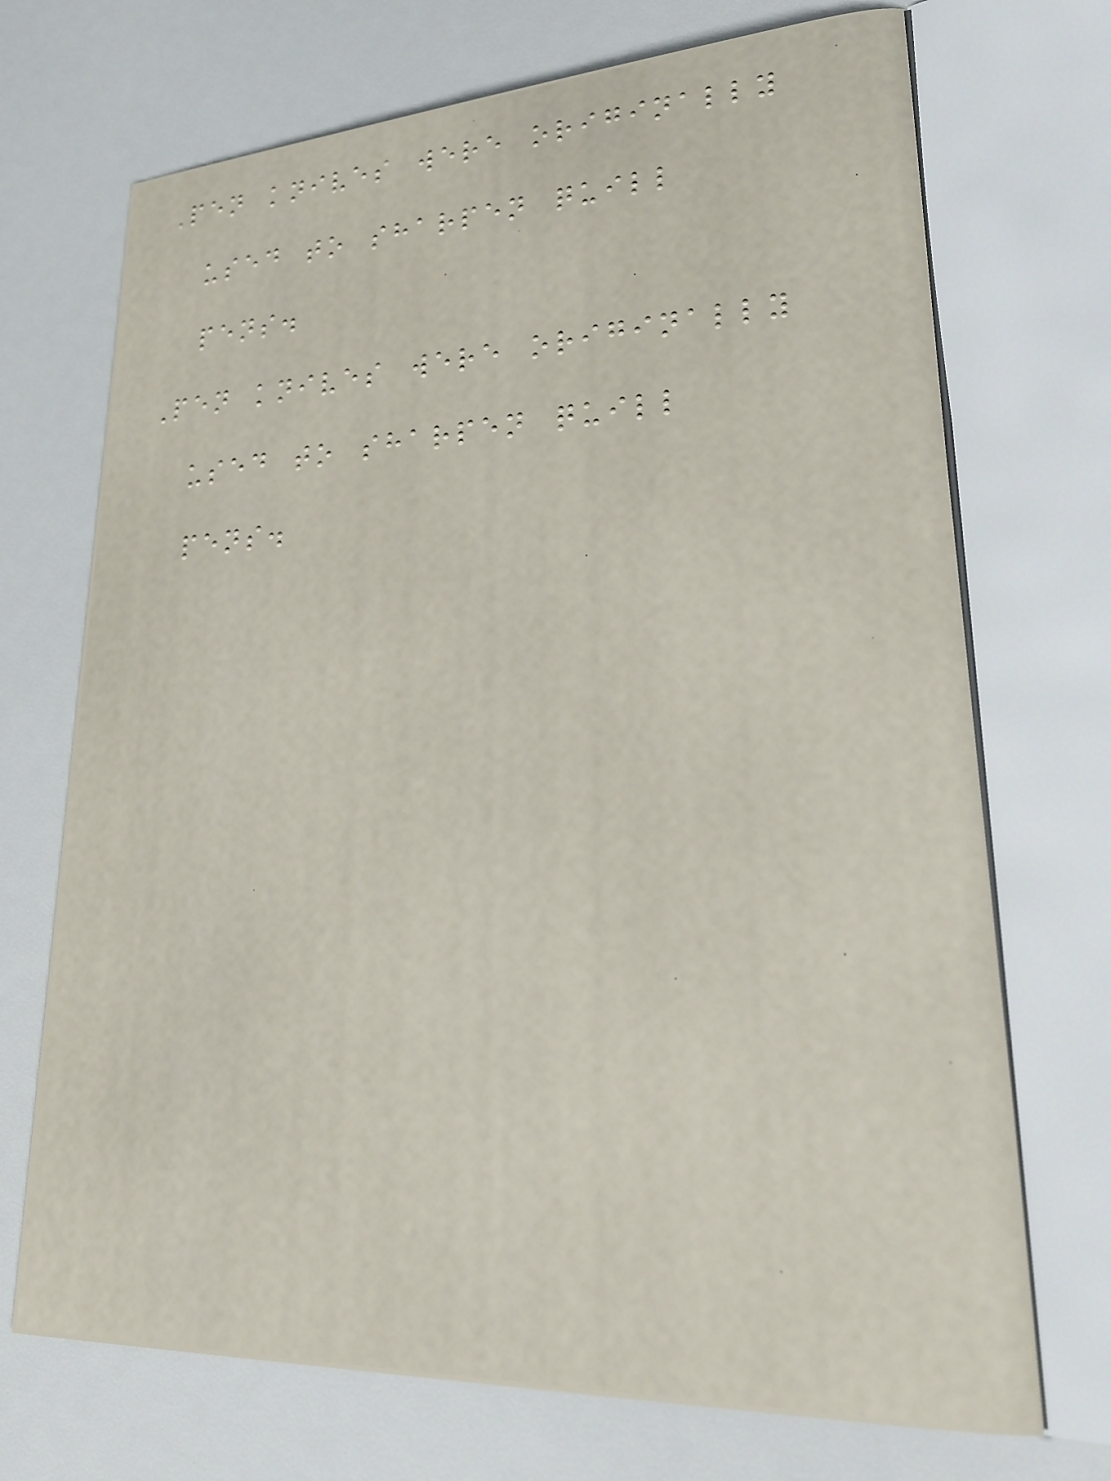Pen knives were originally
used to sharpen quill
pens.
Pen knives were originally
used to sharpen quill
pens.
